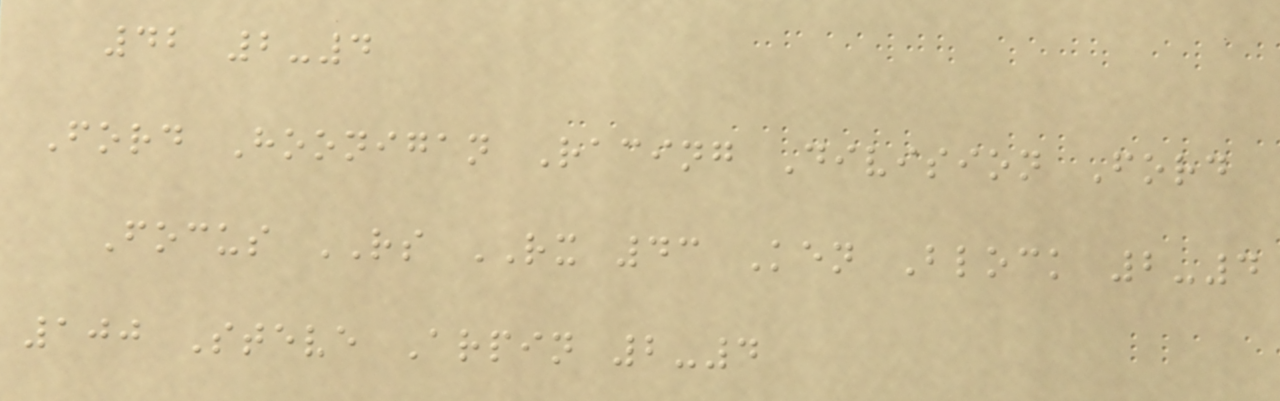42 2-4
Ford Hoonigan Racing Division Ford
Focus RS RX 43 Ken Block 2-4
100 Steve Arpin 2-4
